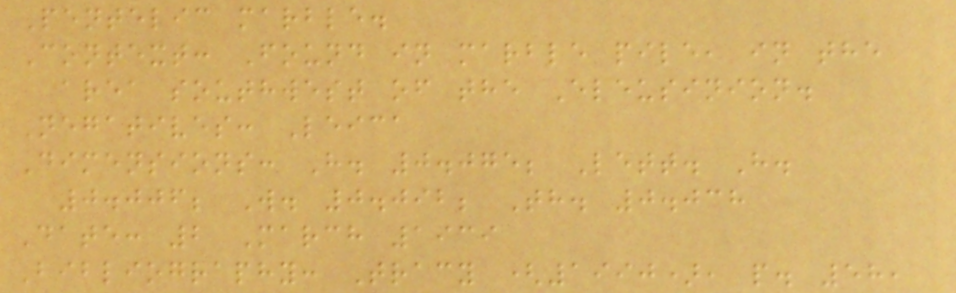Pentelic marble.
Context: Found in marble pile, in the
area southwest of the Eleusinion.
Negatives: Leica
Dimensions: H. 0.075; Lett. H.
0.006; W. 0.092; Th. 0.038
Date: 2 March 1939
Bibliography: Tracy (1990), p. 58,
